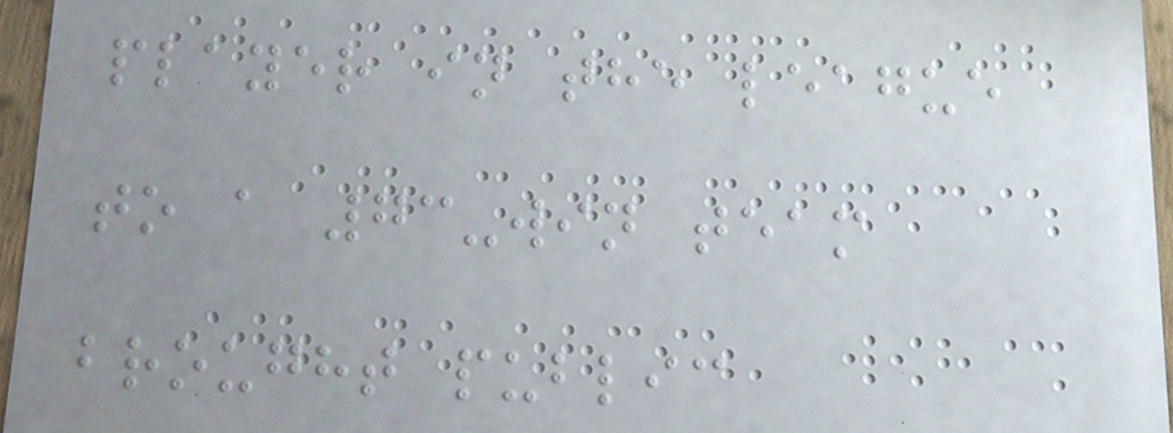player in the league
to a 73-win team
brought public
